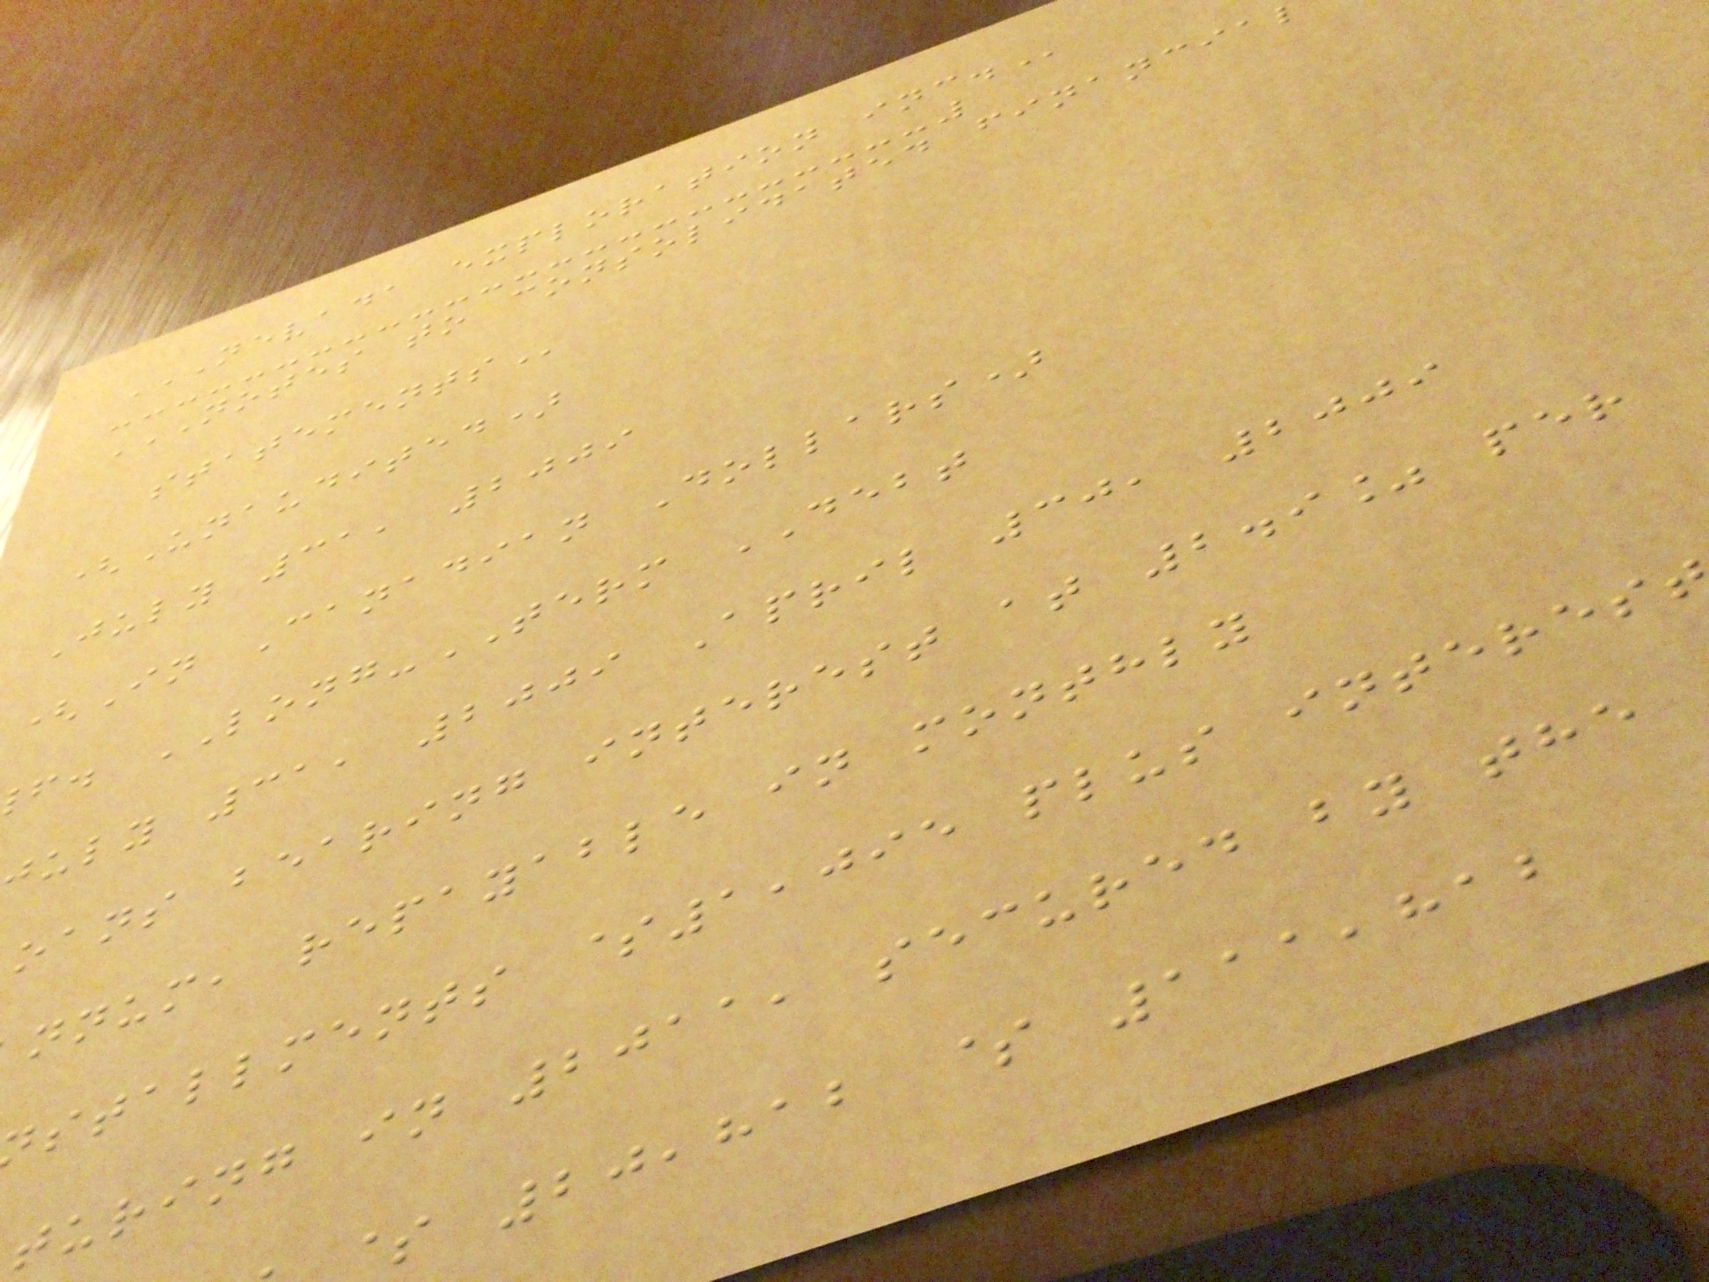NEVADA EXPLORATION INC.
(Unaudited)
July 31, 2009
(In Canadian Dollars)
f. LONG-TERM DEBT
uly 31, 2009 April 30, 2009
oans bearing interest at 2.9% per
nnum, repayable in monthly
stallments $1,095 plus interes
turing in 2011, secured by the
20,812 $ 111,812
